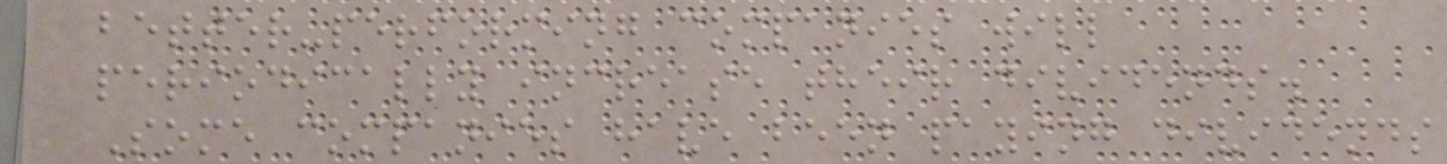better-performing companies will
periodically increase their dividends.
Some companies have been paying dividends
